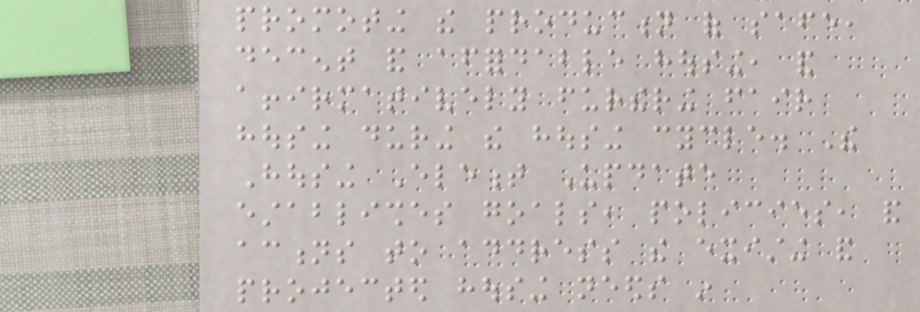promoting the production of safe,
decent and affordable housing, and
affirmatively furthering fair
housing during the housing cycle. The
Housing Element Update
establishes goals, policies, and
actions to address the existing and
projected housing needs in
